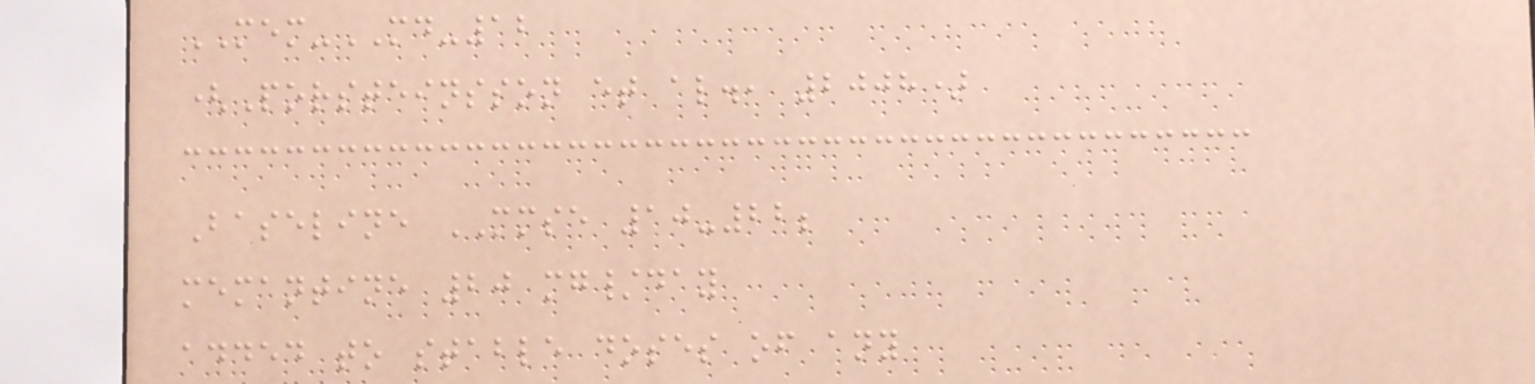MEM-MD-12
(Porsteinsson et al., 2008)
Baseline MMSE 10-22;
memantine 20 mg/day
added to stable doses of any
